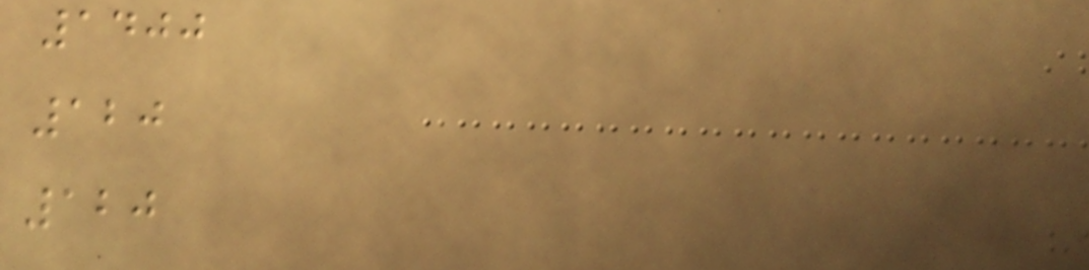1400
120
120
